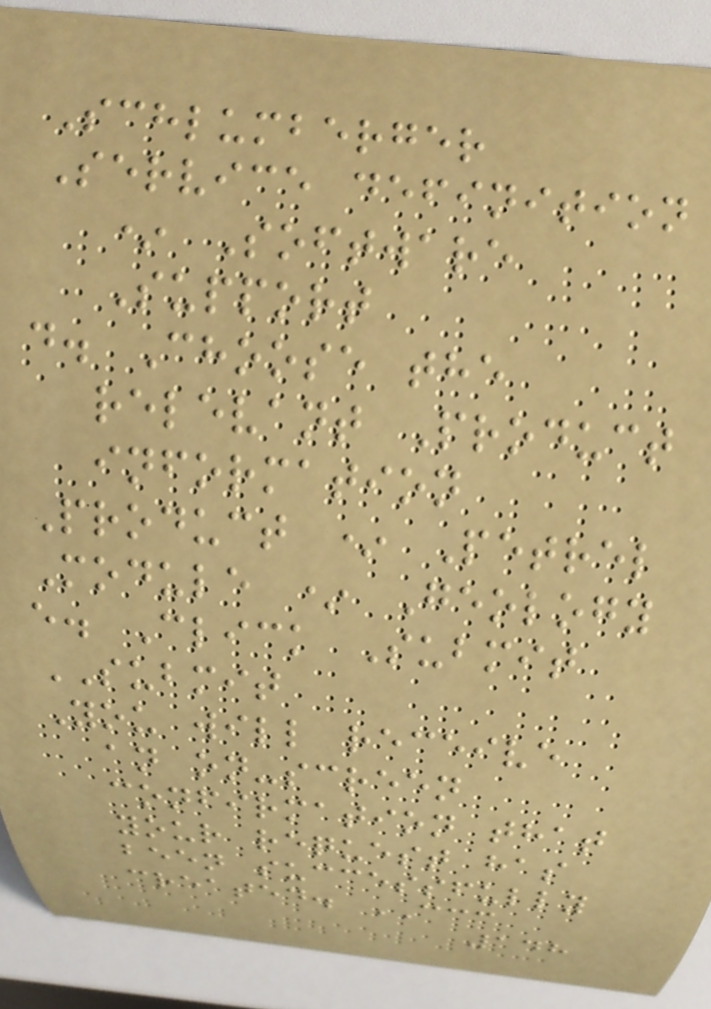Schlumberger
Service definition
* Software
Support
d. Choose the
relevant Product
information
Product * Petrel
Module * Geology
e. Click Submit
SUBMIT
You will receive
an on-screen
confirmation that
your request has
been successfully
created. CCC
148
